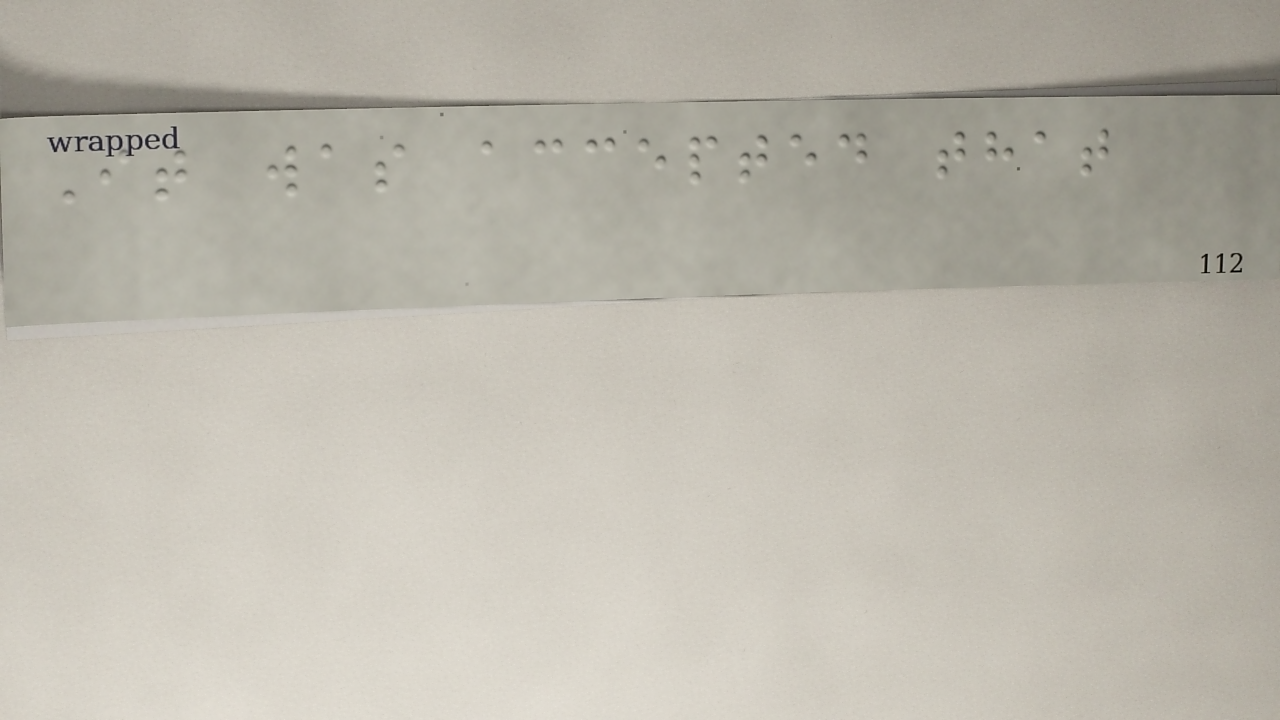It was accepted that
